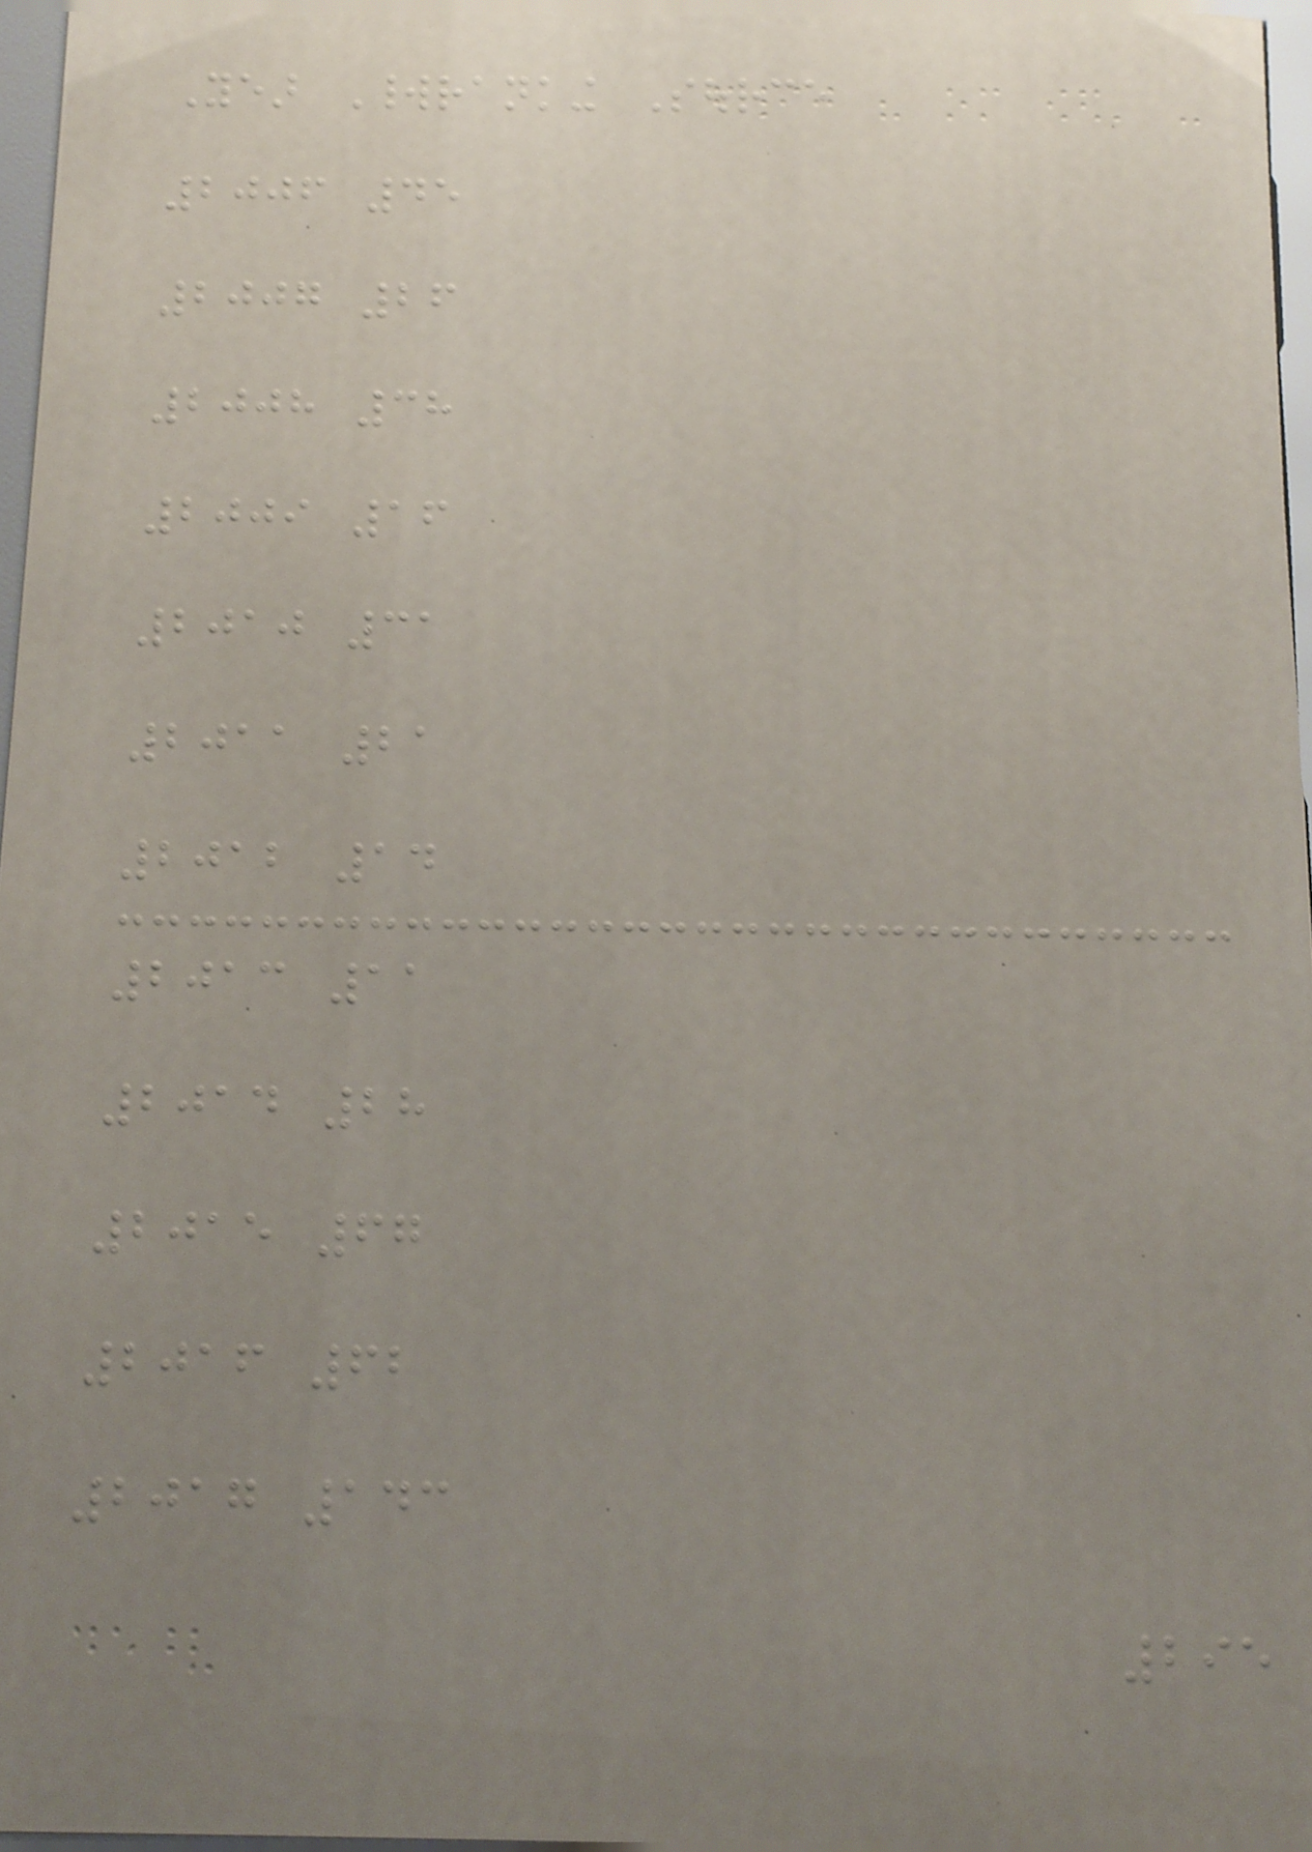Year Worldranking Source
2006 45
2007 26
2008 38
2009 16
2010 31
2011 21
2012 14
2013 11
2014 28
2015 67
2016 62
2017 143
295
